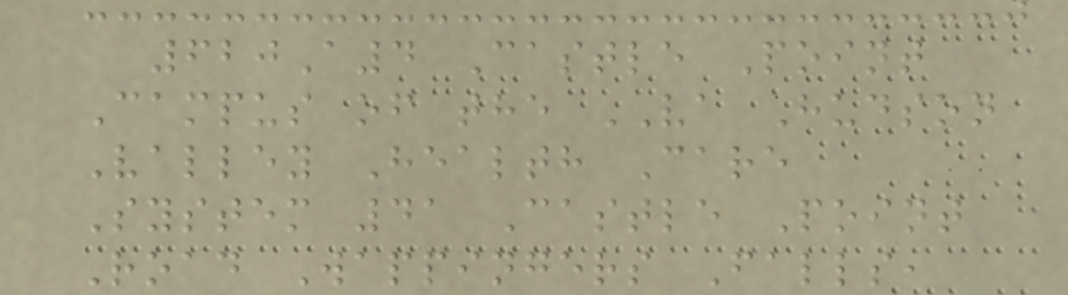620A4 Castle Point
Campus of the VA Hudson
Valley Health Care
System 41 Castle Point
Road Wappingers Falls,
